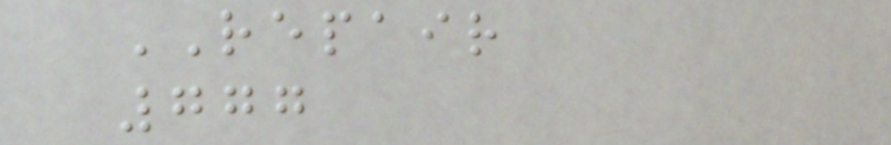REPAIR
777
